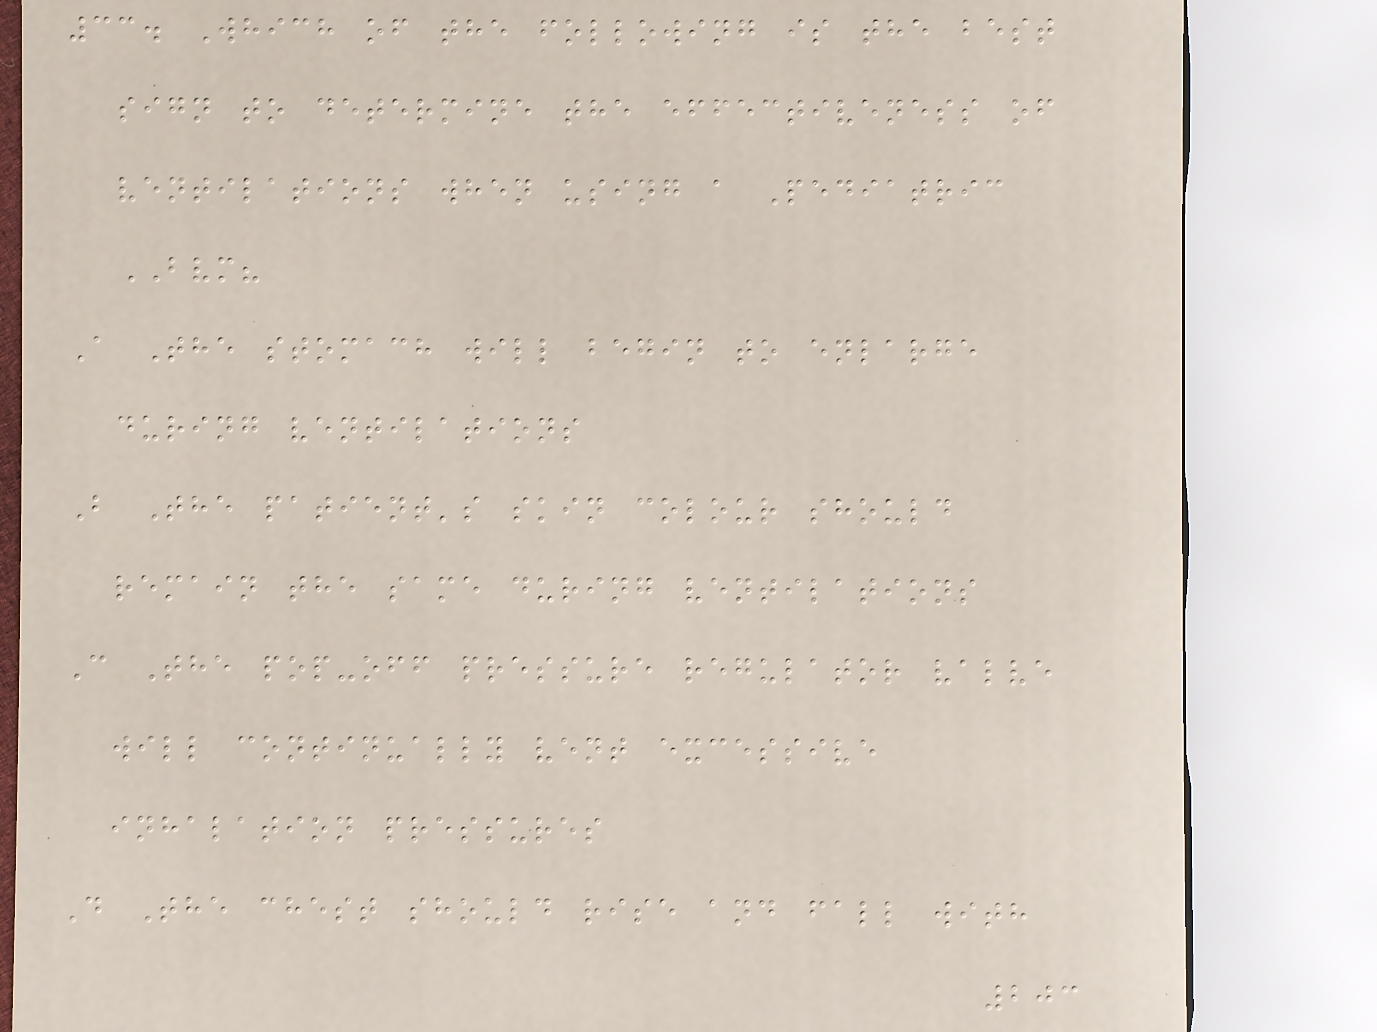33. Which of the following is the best
sign to determine the effectiveness of
ventilations when using a Pediatric
BVM?
A The stomach will begin to enlarge
during ventilations
B The patient's skin colour should
remain the same during ventilations
C The pop-off pressure regulator valve
will continually vent excessive
inhalation pressures
D The chest should rise and fall with
203
